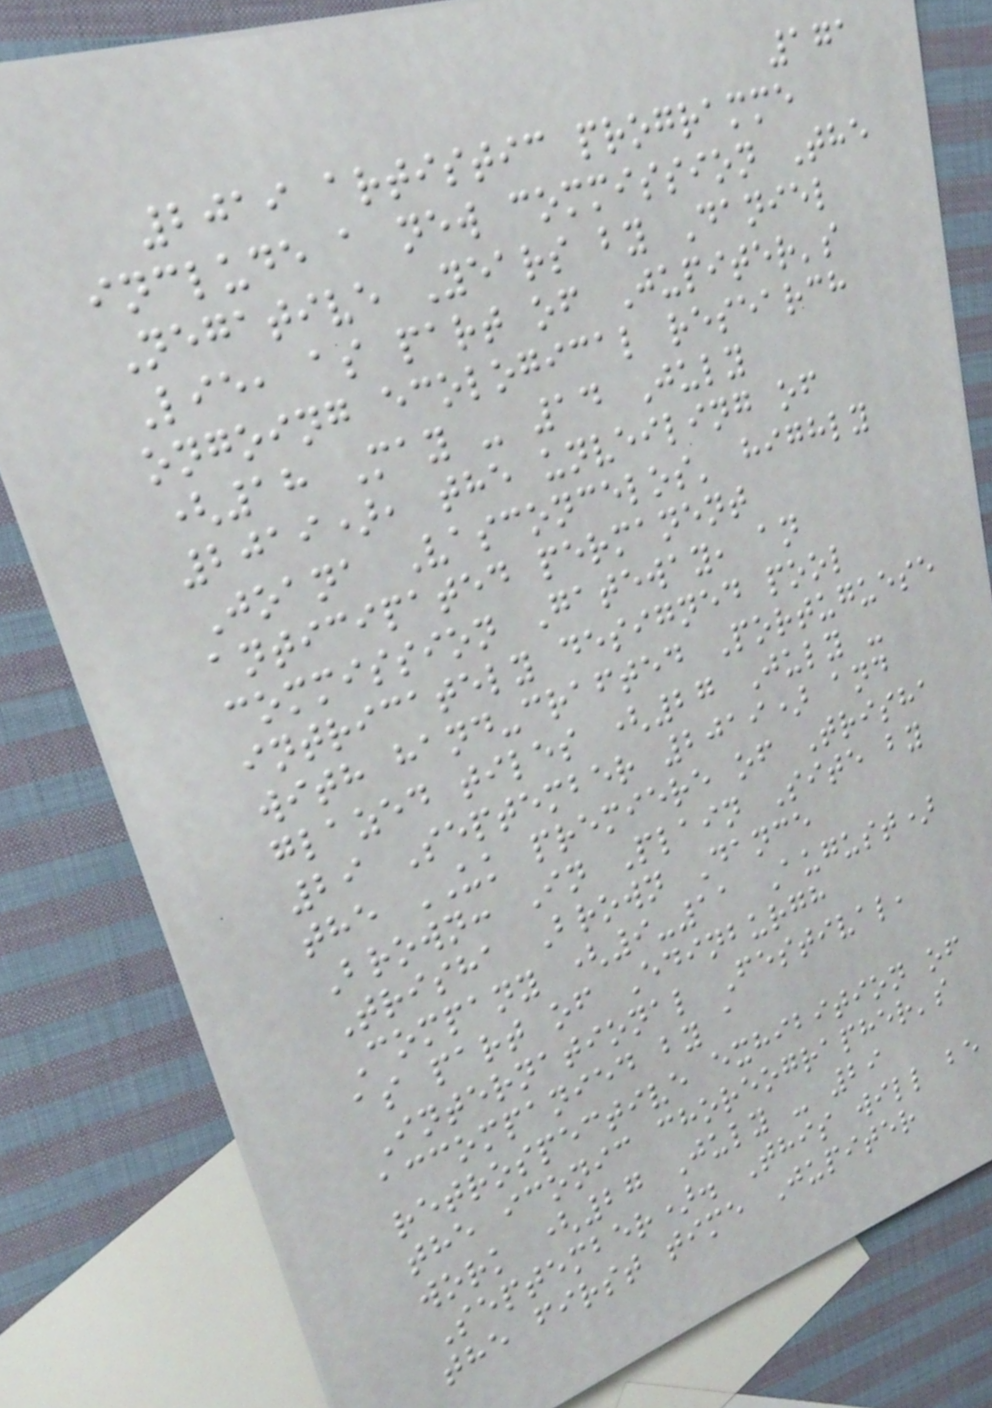171
2019 artistic programme
include a new commission The
Negative Years by Daniel
Lie, as part of Jupiter's
ongoing ecological research
(18 May - 14 July
2019), the unveiling of
Joana Vasconcelos' highly
anticipated permanent
commission Gateway, an
intricately designed pool
with hand-crafted Portuguese
glazed tiles (27 July -
29 September 2019) and
the UK premiere of Trisha
Brown: In Plain Site by
Trisha Brown Dance
Company (9-11 August)
as part of Edinburgh
International Festival,
accompanied by a
retrospective exhibition of
the iconic choreographer's
work (27 July - 29
September). This will be
the first time Jupiter
